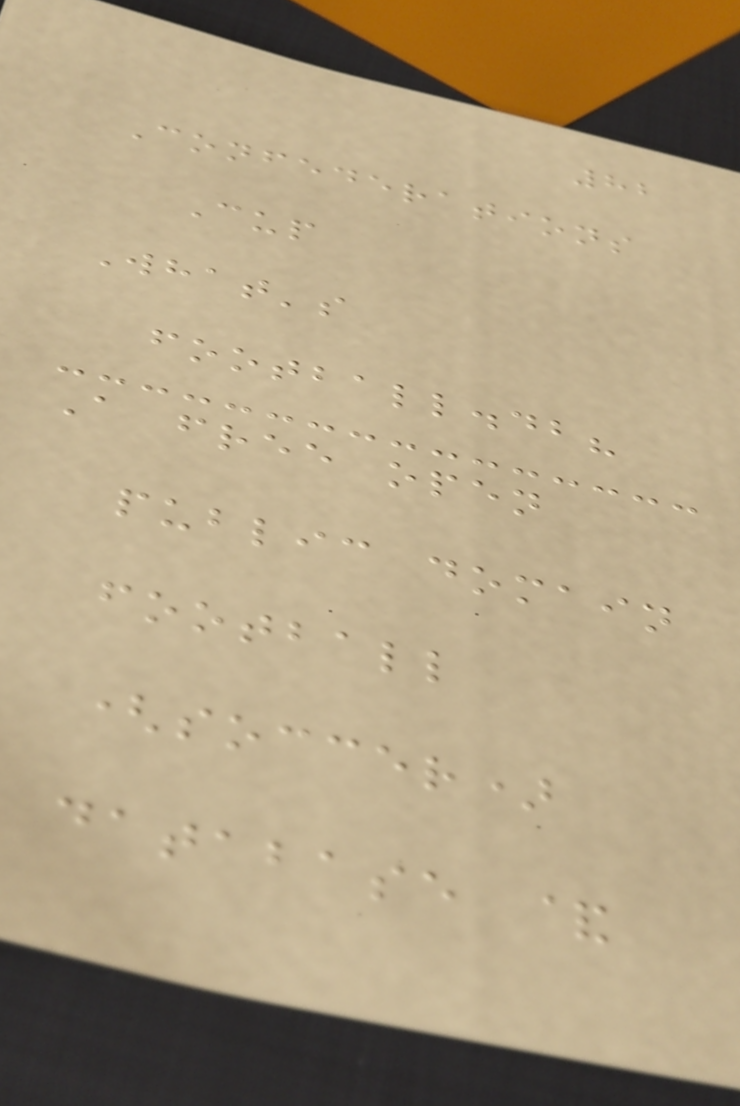82
Confederations
Cup
What's
football.db?
A free open
public domain
football
(soccer)
database &
